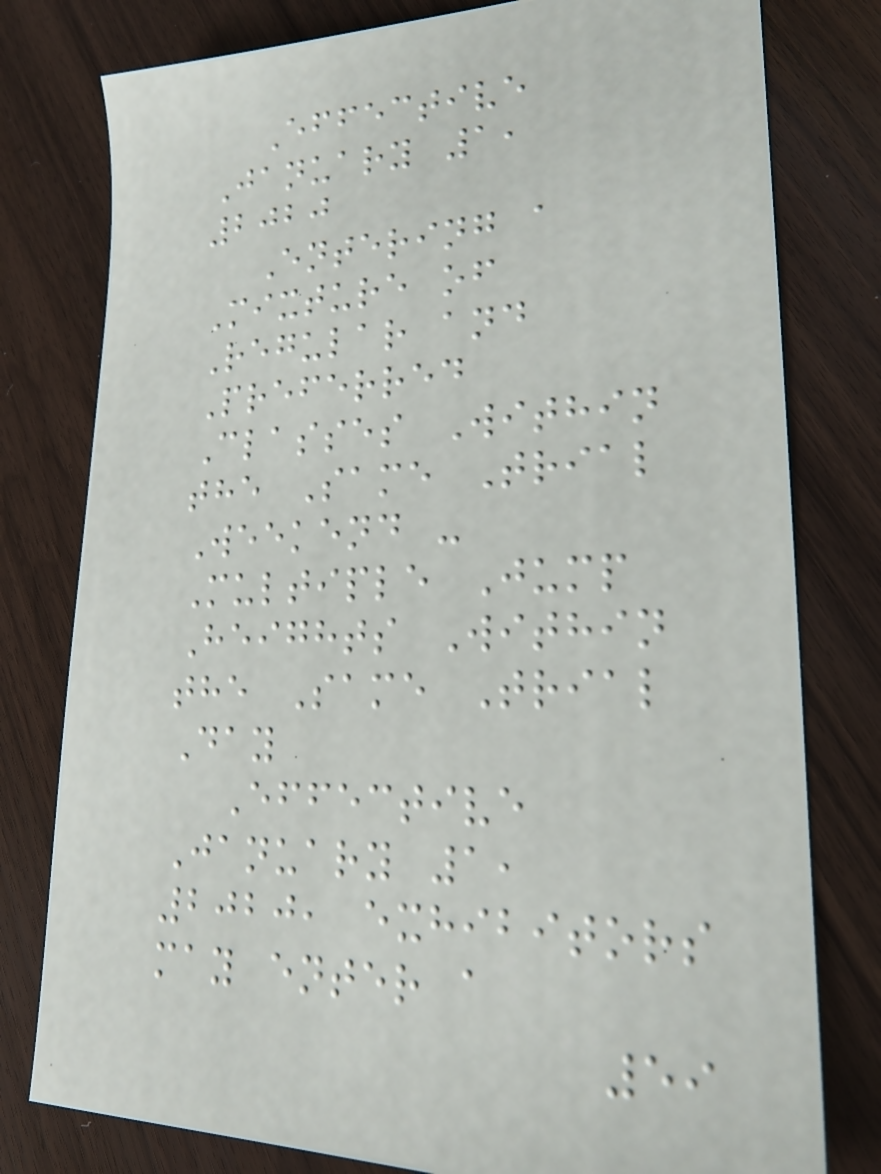Effective
January 1,
2020
Entering a
Mixture of
Regular and
Preferred
Classes Within
the Same Trial
Weekend -
Multiple Jump
Heights Within
the Same Trial
Day
Effective
January 1,
2020, exhibitors
may enter a
59
